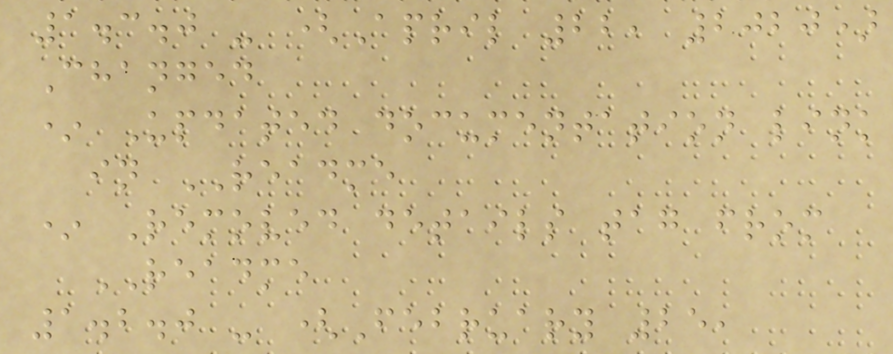1.3.0 - (April 22, 2020)
Changed
* Updated documentation link
in README
* Removed details tag from
README
1.2.0 - (February 25,
